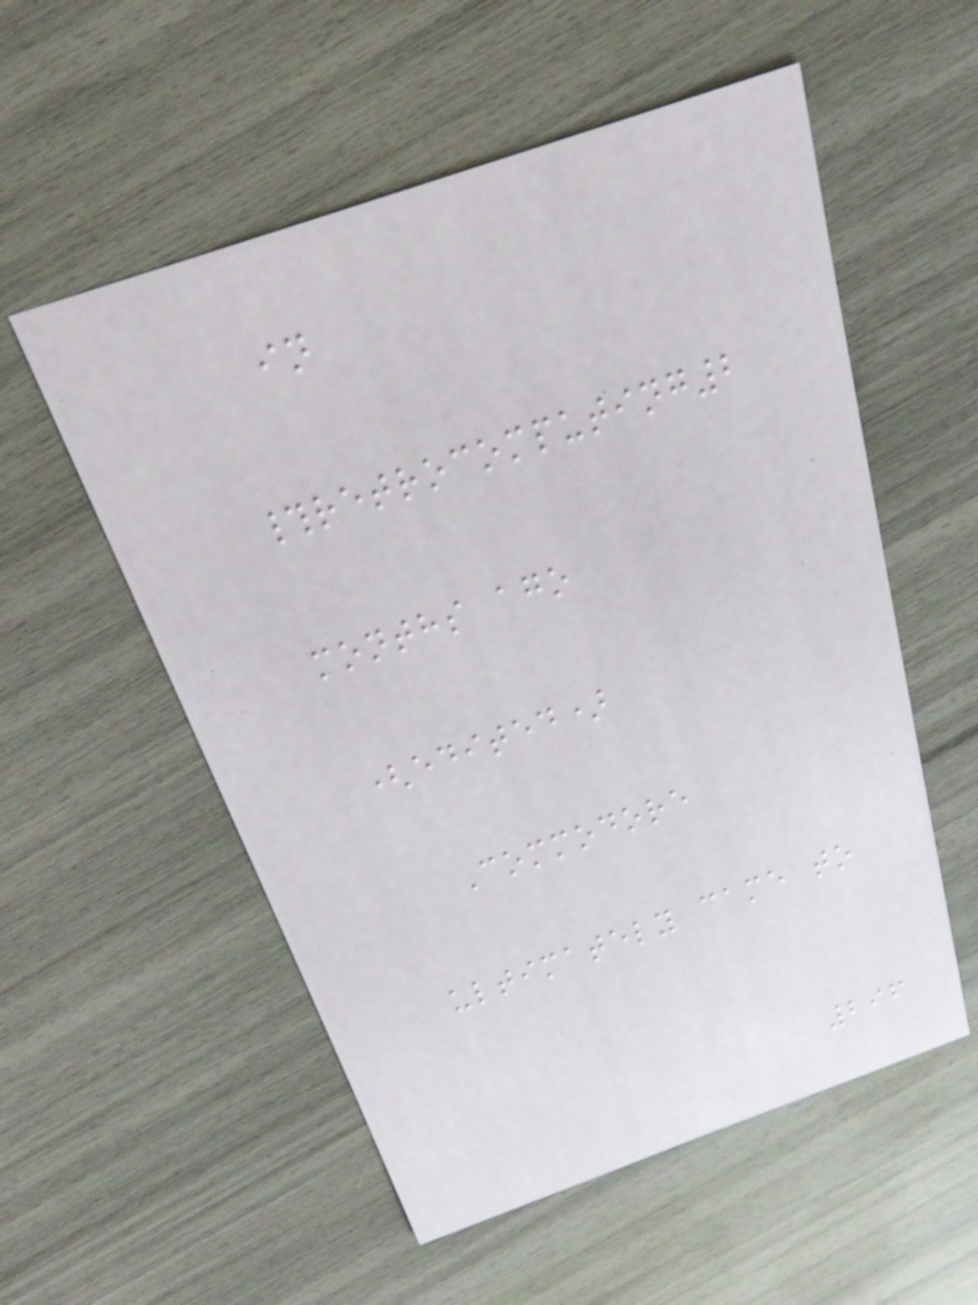in
#retrocomputing2
months ago
(edited)
Commodore
ultimately came to
296
